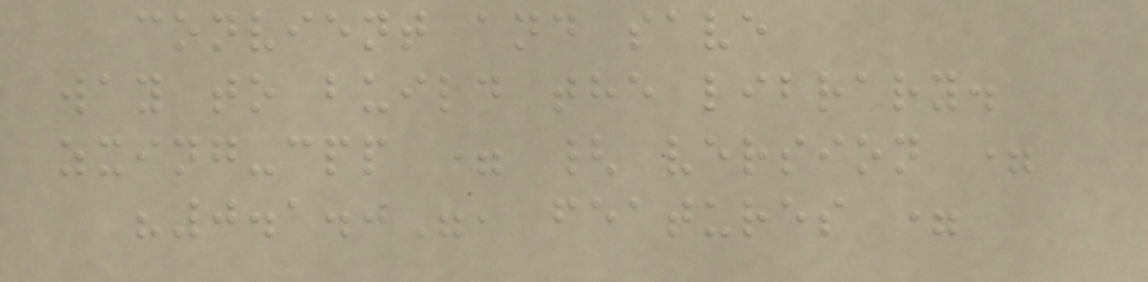convient and save
way to build the library.
zxing-cpp = { version =
"0.1.0", features =
